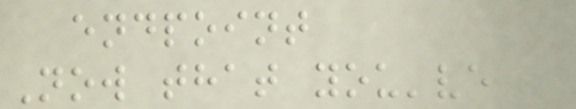endpoint
Now that you've
